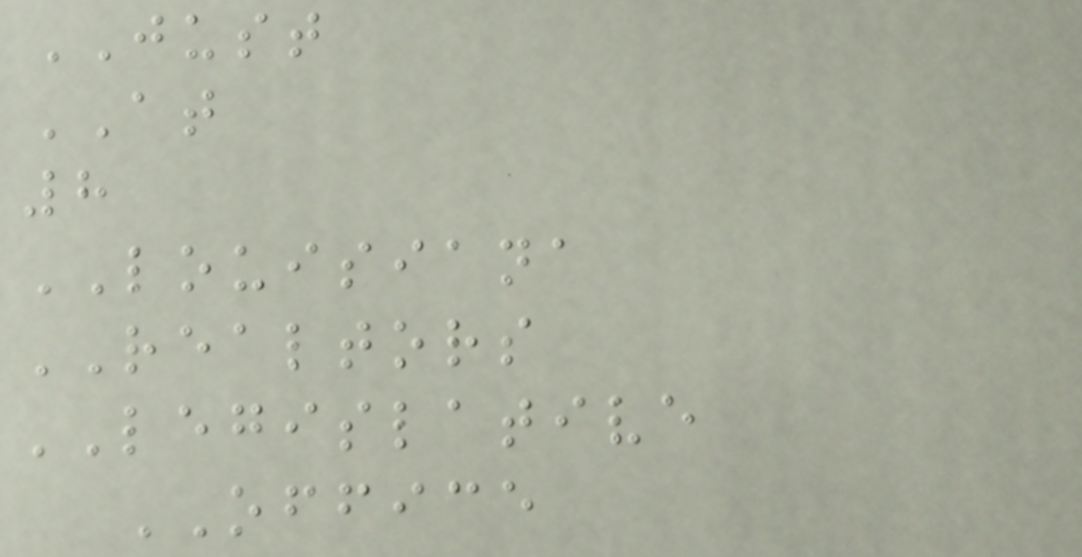JUST
AT
8
LOUISIANA
REALTORS
LEGISLATIVE
OFFICE
